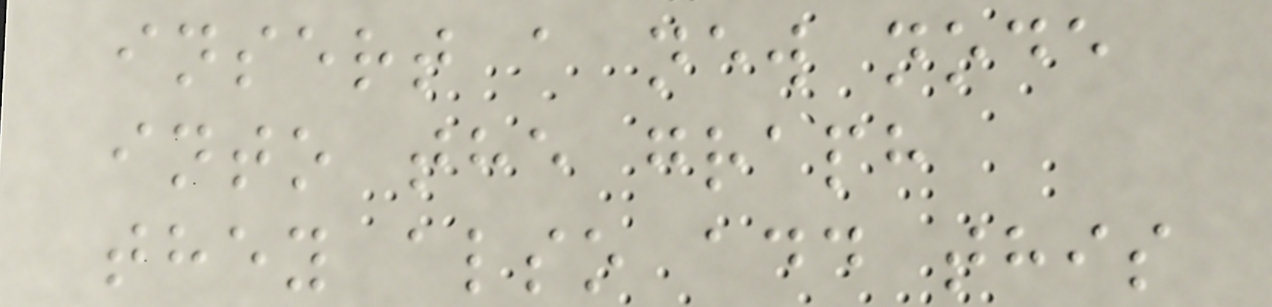insert a new node
into the graph
they also add this
